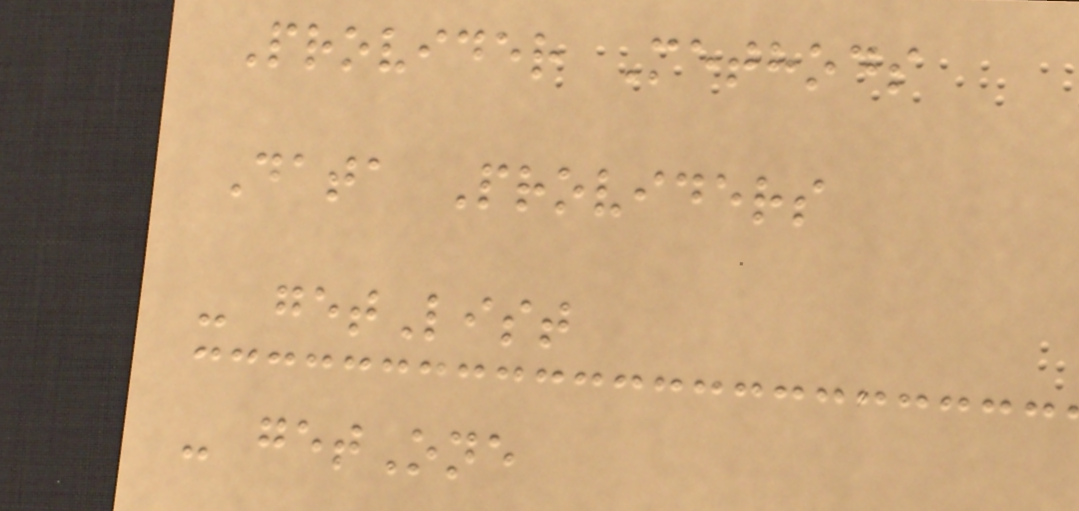Provider Methods
Data Providers
- getList
- getOne
